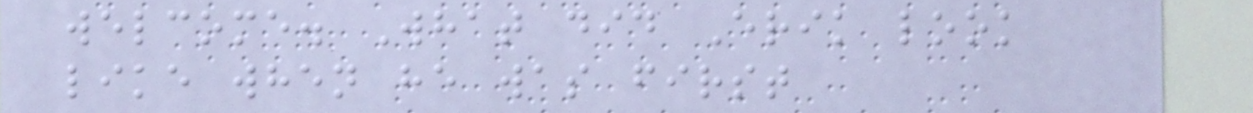welcome. What did Erik look
like when he was first
